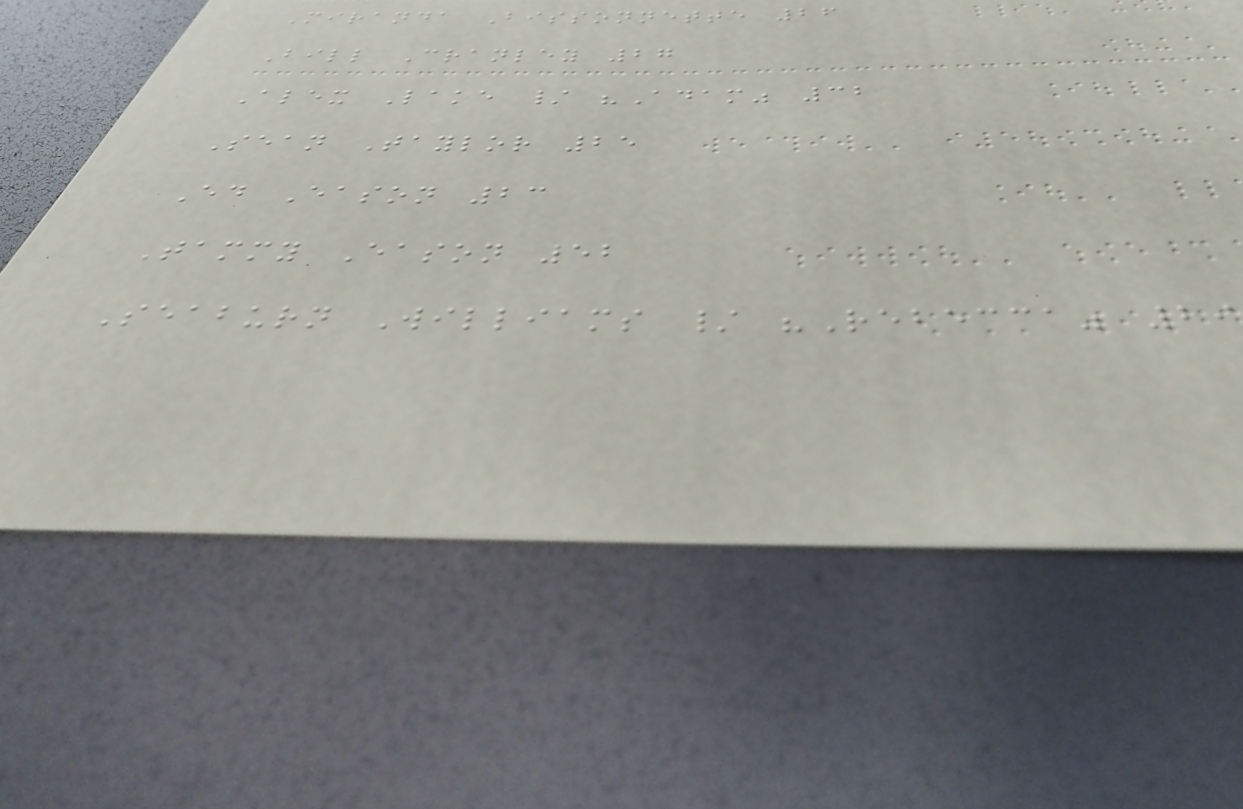Miranda Bissonnette 26
Bill Cranley 27
Alex Lake / "Adam" 32
Sean Taylor 25
Ed Eason 23
Tammy Eason 52
Seaburn Williams / "Rebecca" 29
